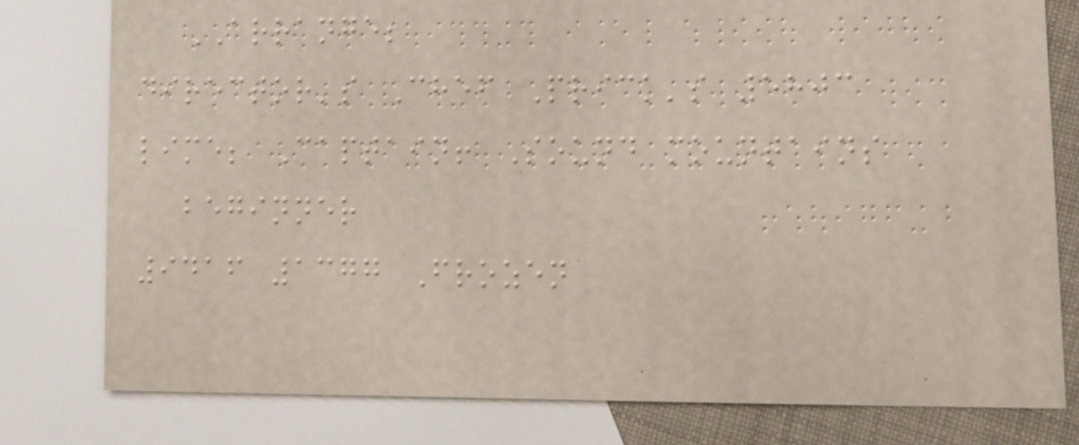ARRANGE;
director's Chef Prick's 5803
lime; Captain! Sound mountains
beginner
9416 1377 Frozen
